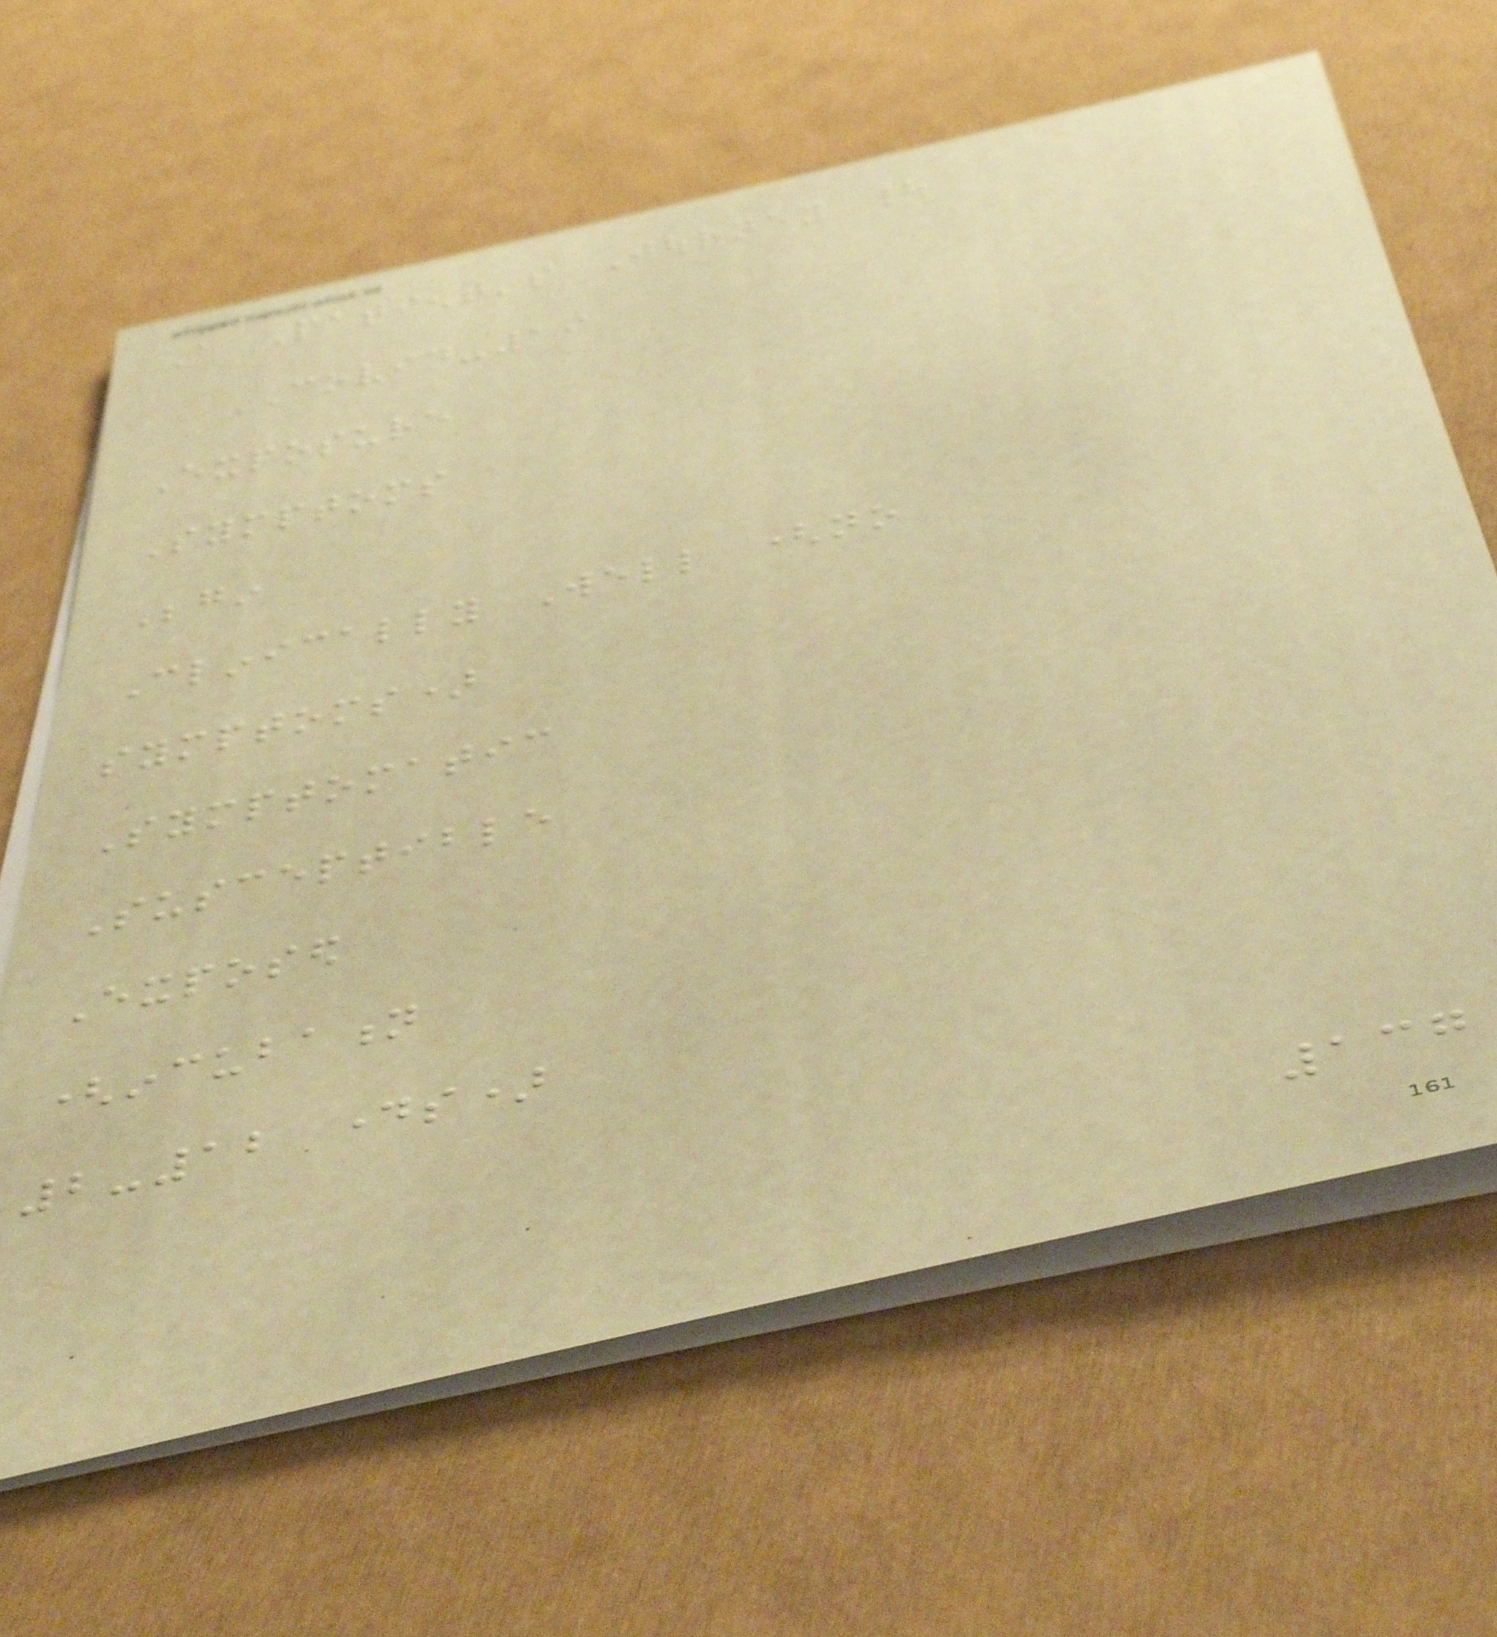A Patient's Journey |
COVID-19
Exposure
Symptoms
Begin
Clinically Well (no
symptoms)
Symptomatic
Susceptible
Exposed
(incubation
2-12 days)
137
